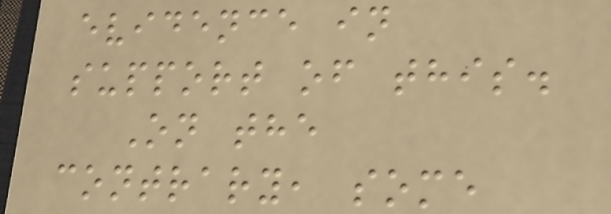evidence in
support of this.
On the
contrary, some
